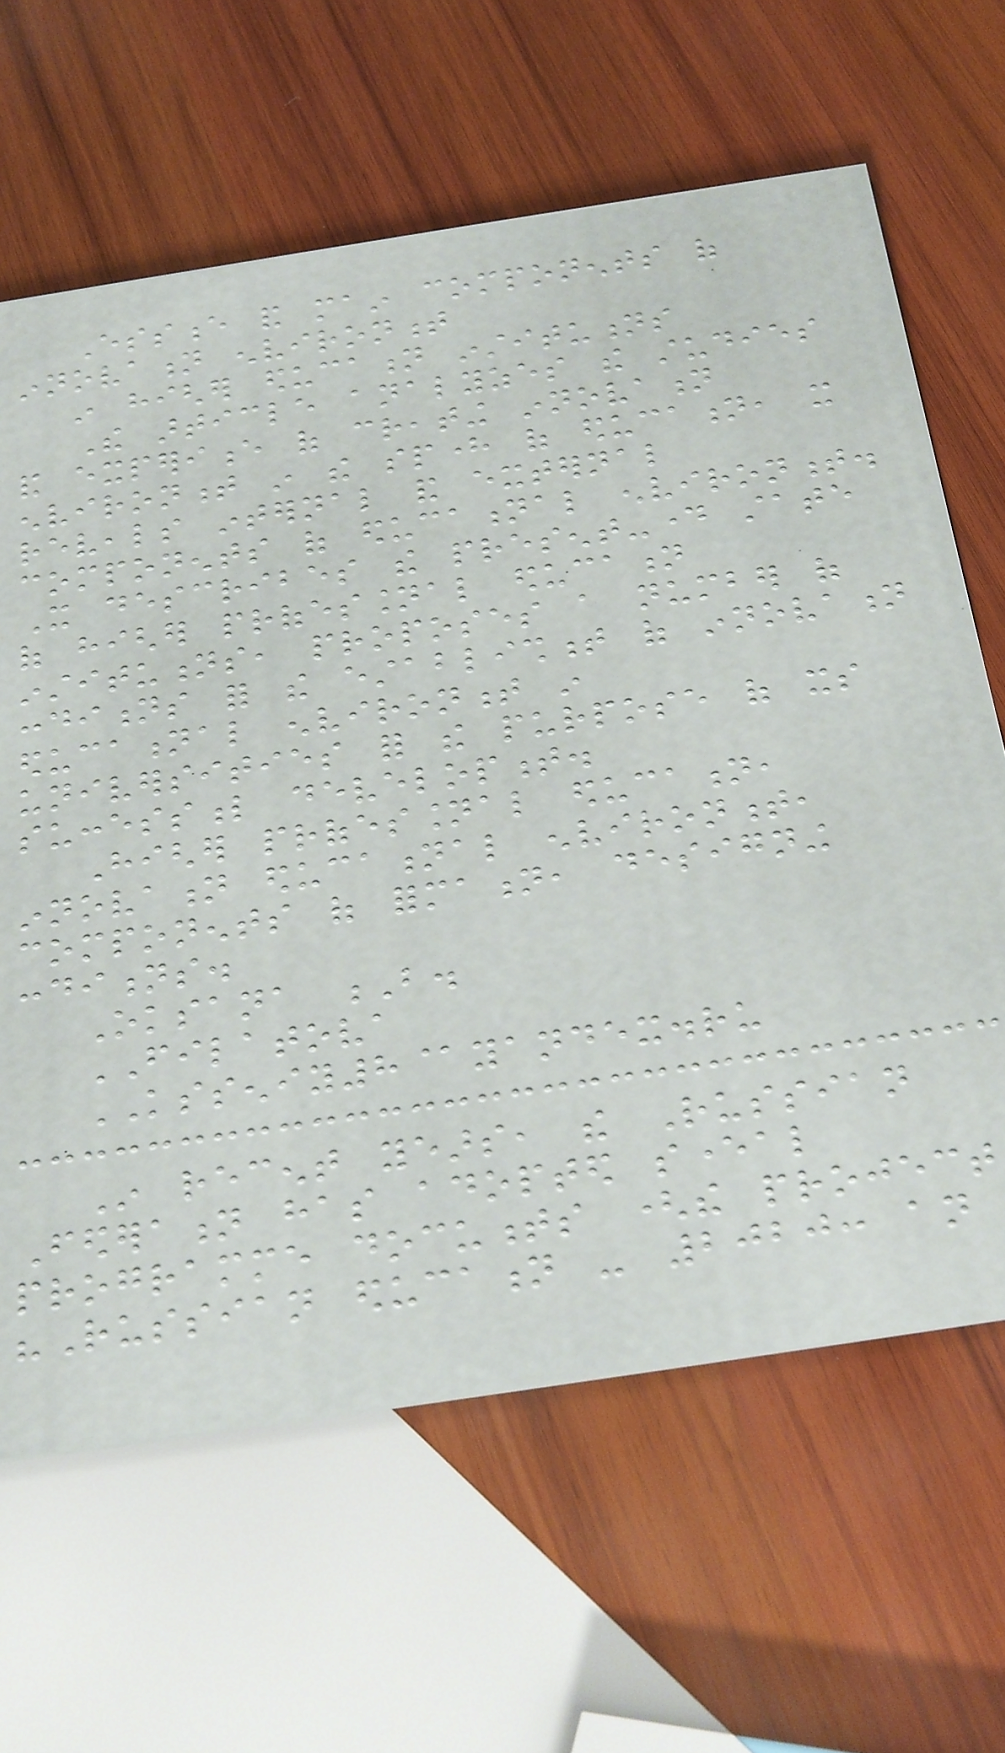Essence and main components of
innovation environment
in higher education institutions
The article analyzes the studies
and experience of creating innovation
environment in the sphere of education, it
reveals internal and external
components of educational environment.
It describes the present-day state
of higher professional education
institutions, proposes a number of
conditions for the establishment of innovation
educational environment in
universities for the purpose of its
successful development.
Higher professional education,
innovation educational environment,
components of formation, designing
conditions.
Oksana B.
FILATOVA
KSSENIY8@yandex.ru
In recent years, the Russian
Federation has adopted several
programme documents (the project
"Russian education - 2020: an
